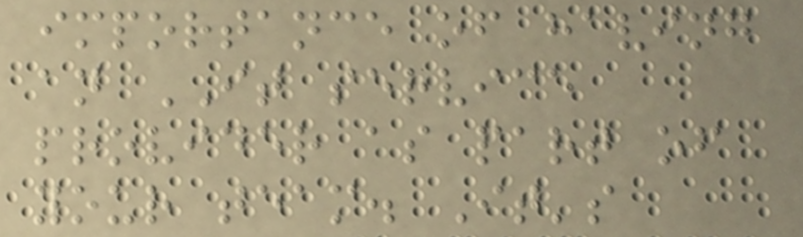importance of having
an IT service
provider as part of
your team. It's
